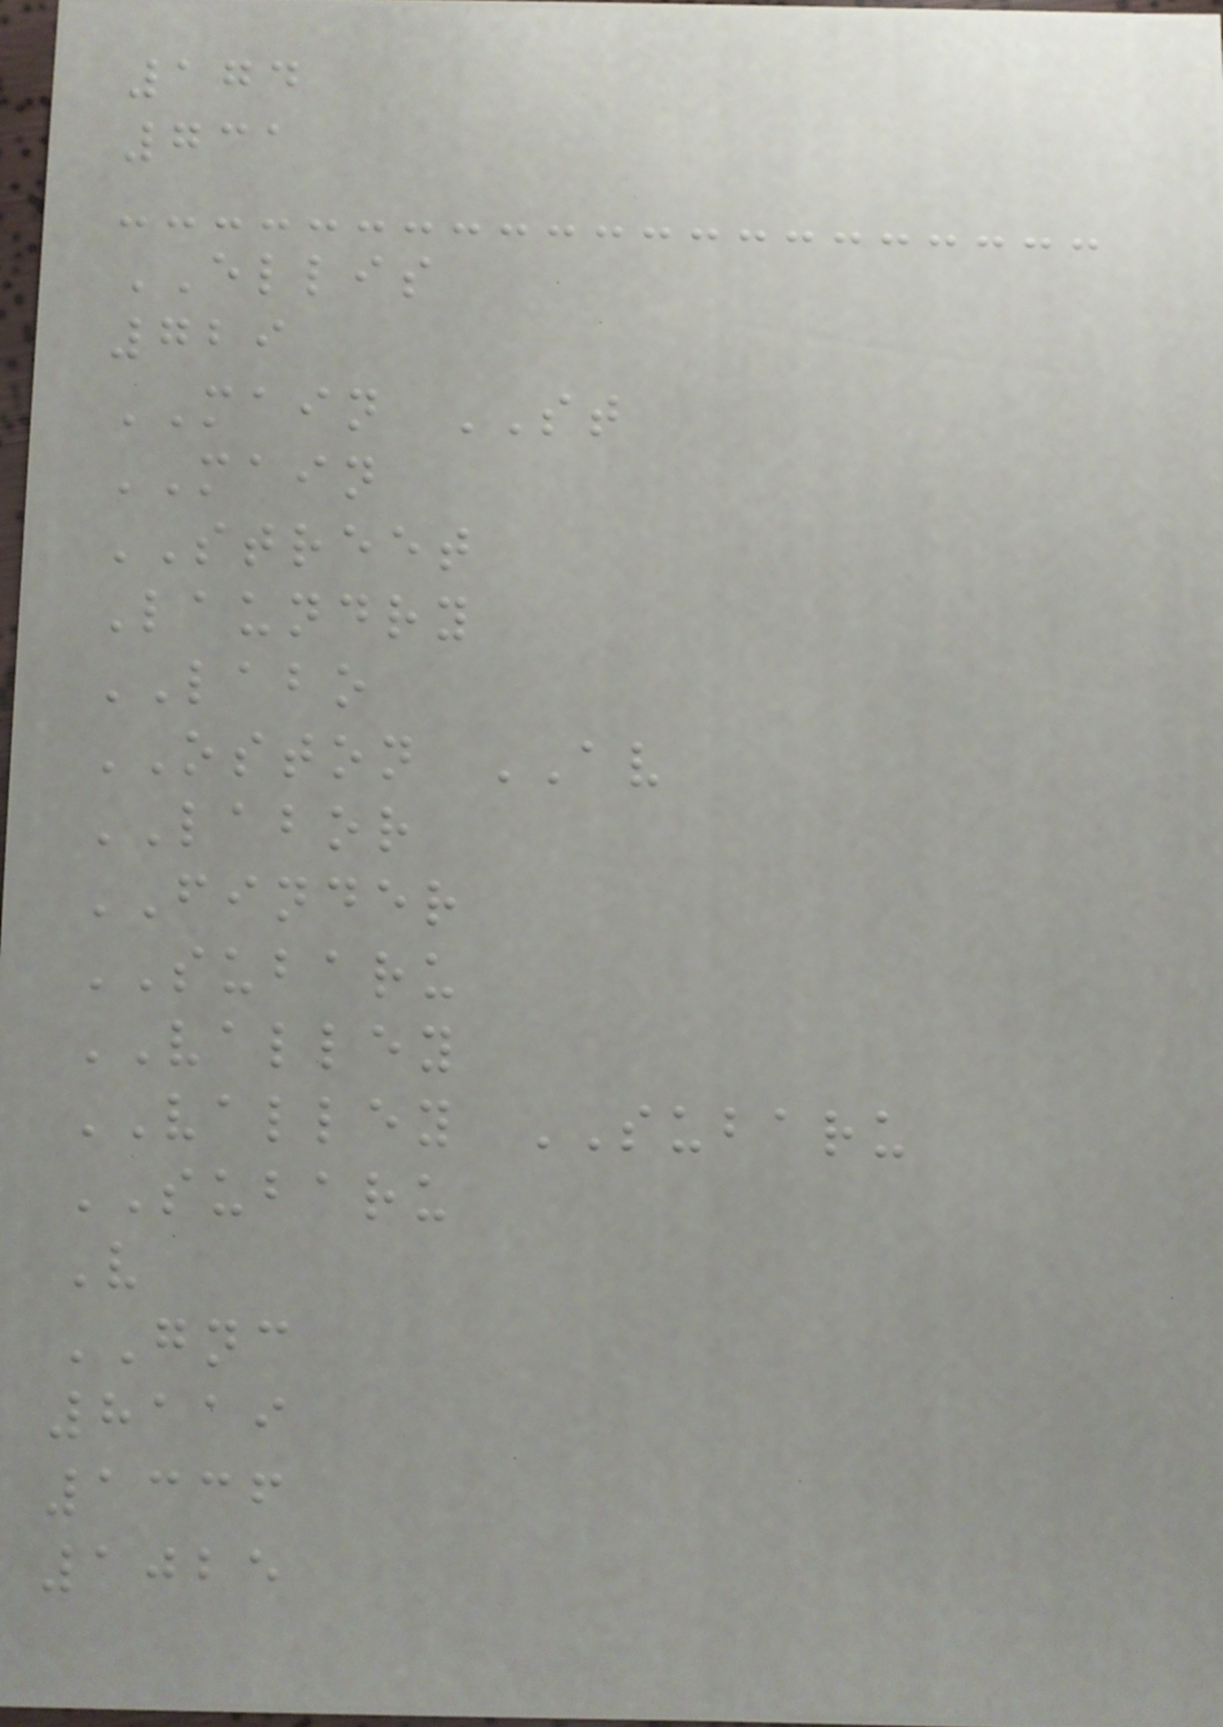174
731
ELLIS
729
MAIN ST
MAIN
STREET
Laundry
LABO
OSTON AV
LABOR
FINDER
SUBARU
VALLEY
VALLEY SUBARU
SUBARU
V
GNC
8119
1336
1025
